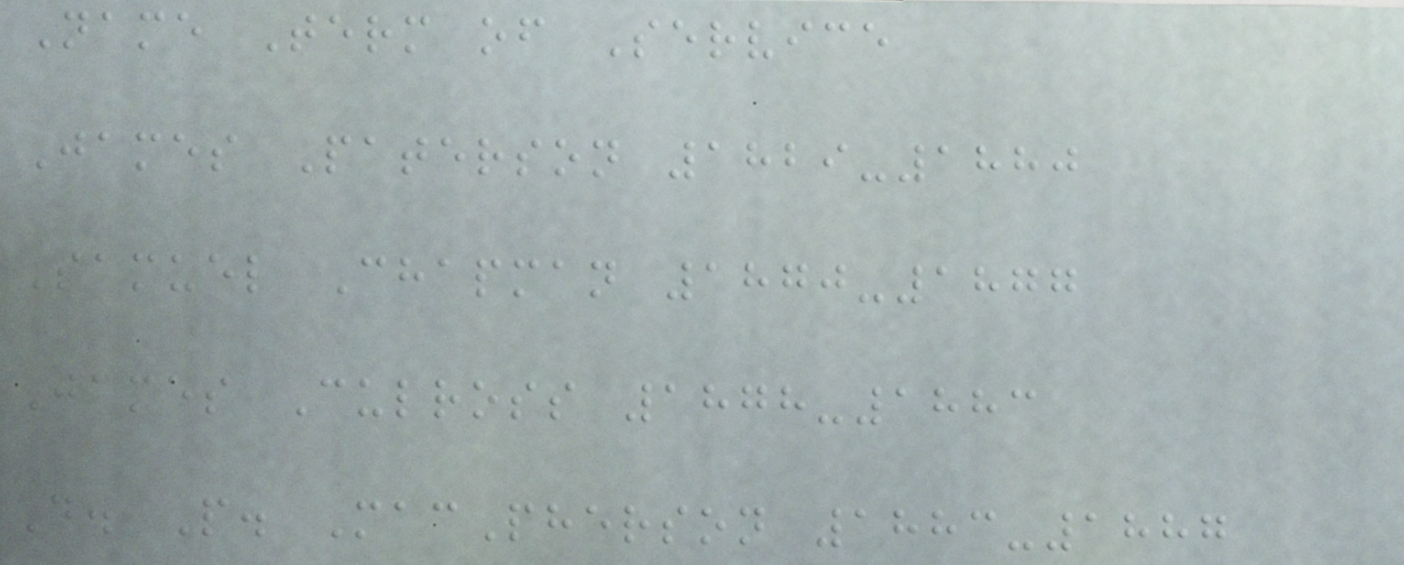Name Term of Service
James Paterson 1829-1880
Samuel Chapman 1870-1877
James Culross 1878-1883
D. P. MacPherson 1883-1887
